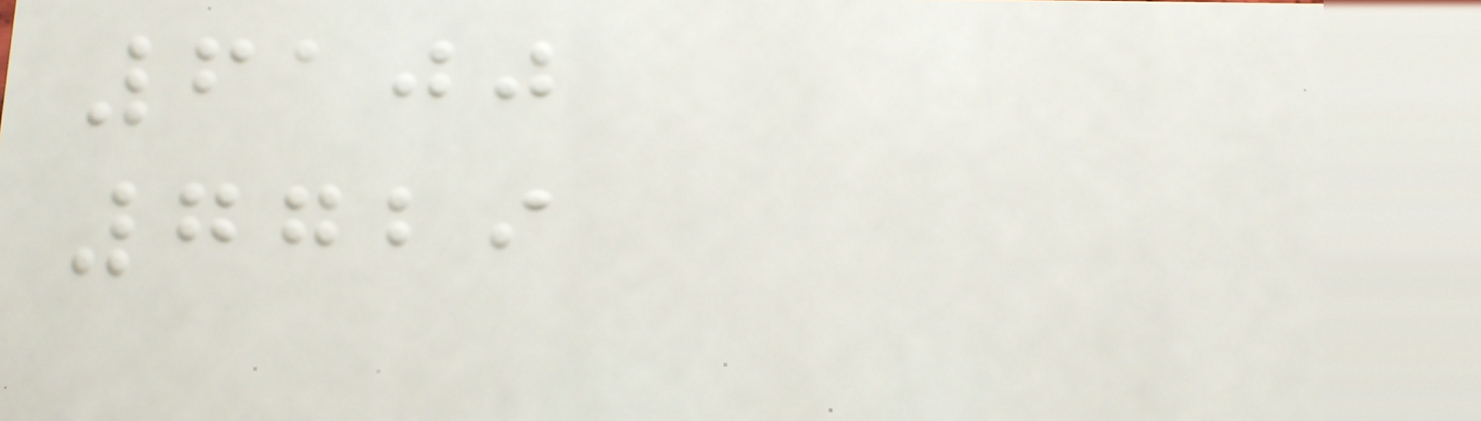6100
7729
